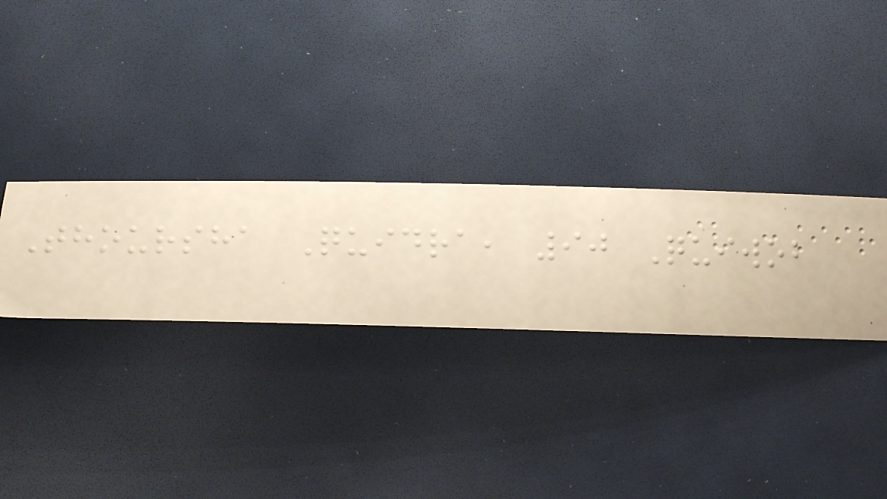Thoursha Quidra, 90 Quiwob
